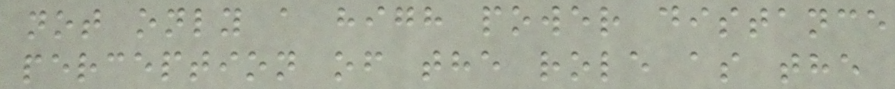not only a high power distance
perception of the role as the
